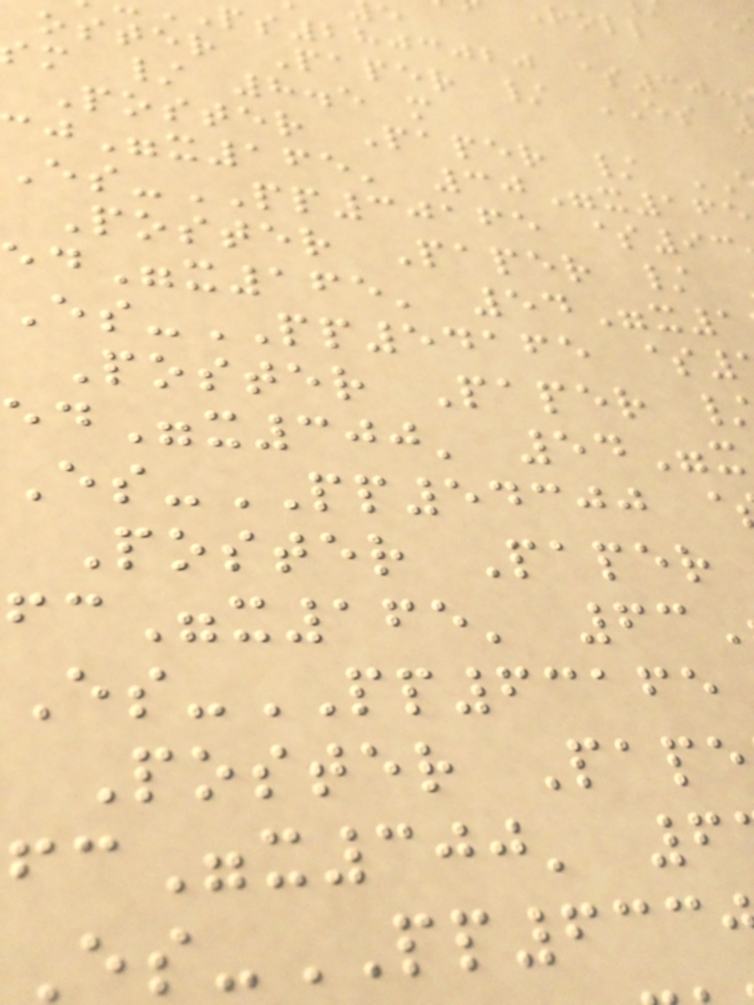ps2803020 $30.
oster Paper / ES
m / 8.5 m
Poster Paper /
x165' 30"x165
-PP30165 $93
Poster Paper /
x165' 54"x1
-PP54165 $
Poster Paper
x300' 54"x
-PP54300
Poster Paper
x165' 63
-PP63165
Poster Pape
x300' 6
